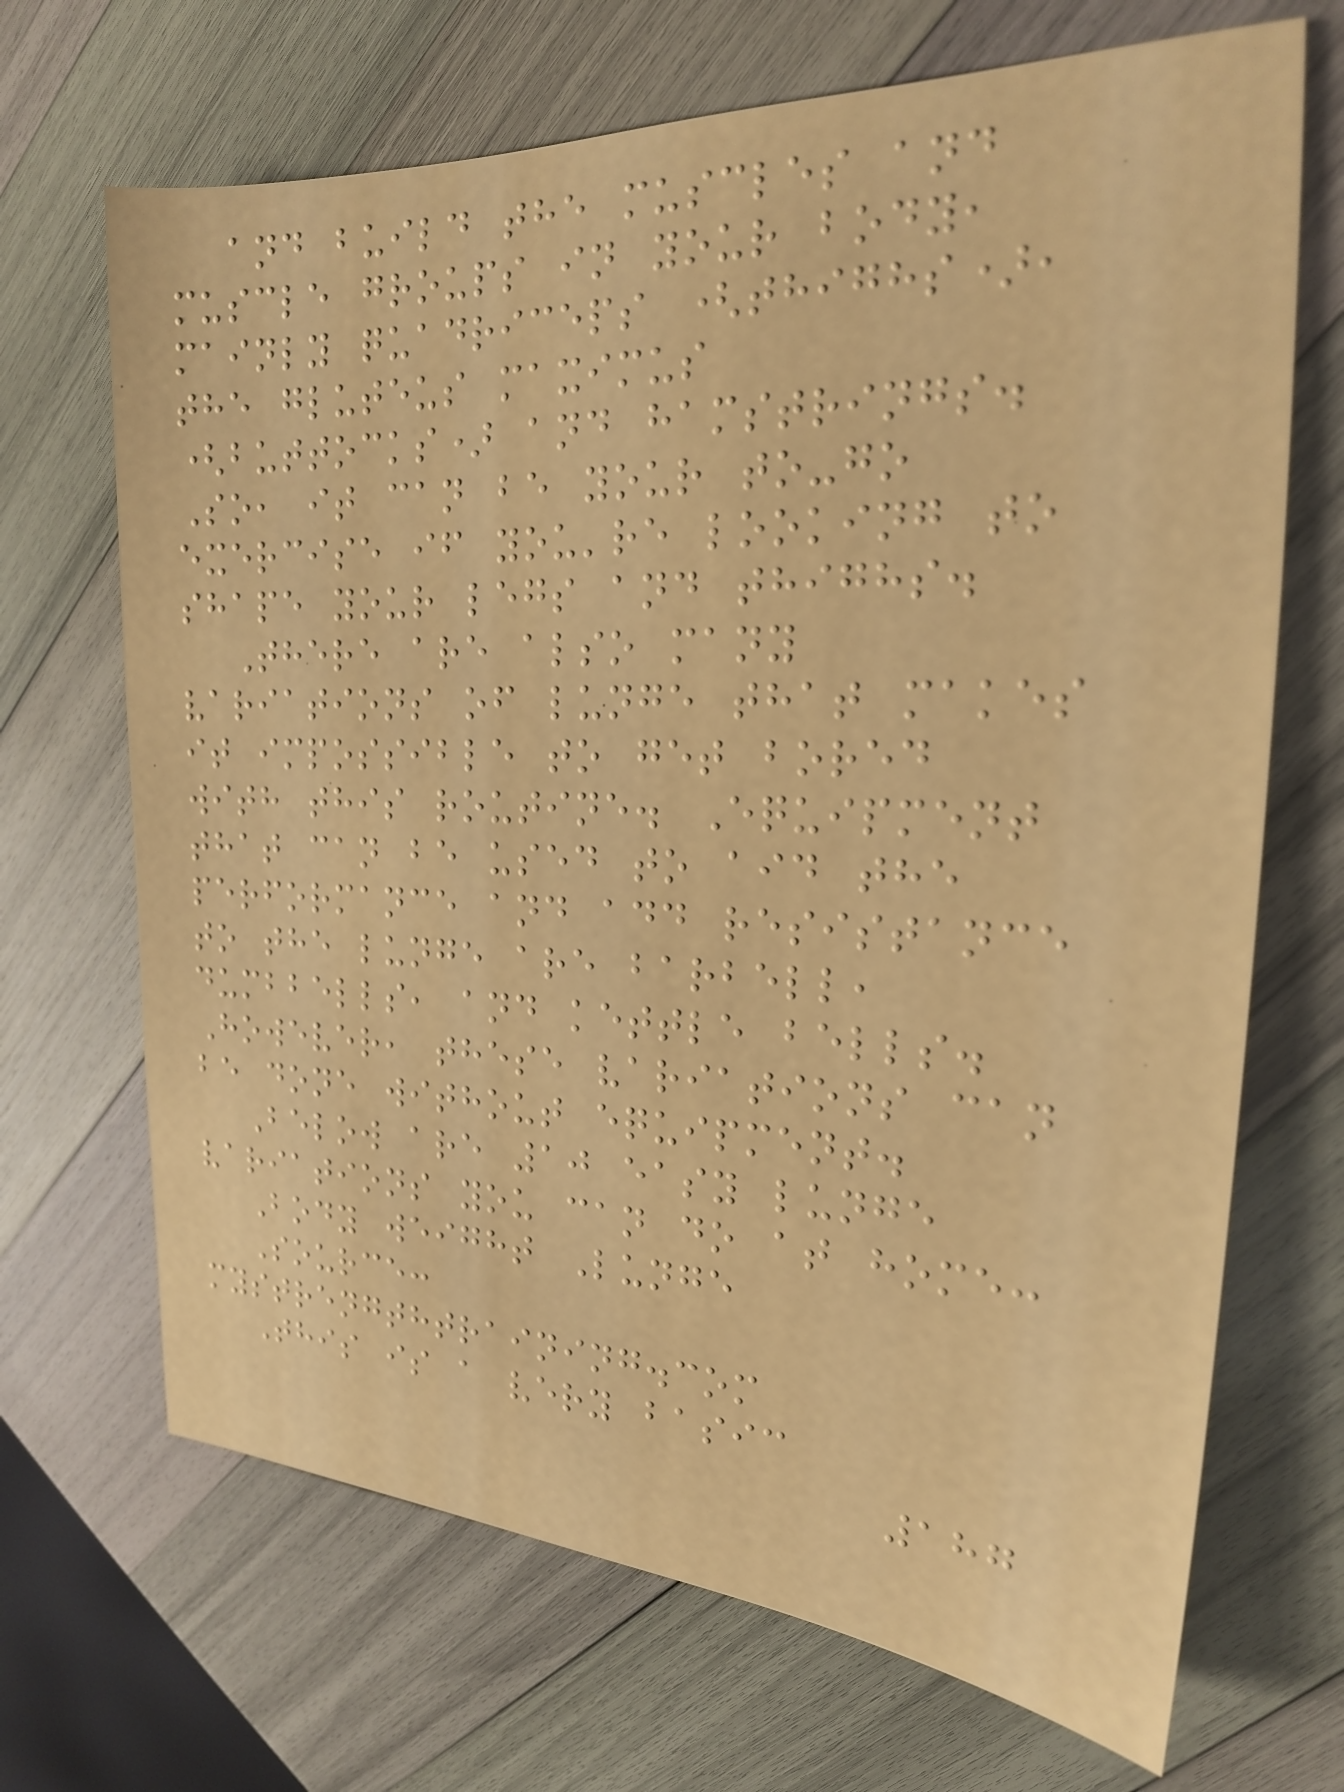and build the muscles and
muscle groups in your body,
mainly quadriceps (thighs),
the gluteus maximus
(buttocks) and hamstrings.
So, it can be your to-go
exercise if you're looking to
shape your legs and thighs.
There are also many
variations of lunge that makes
it impossible to get bored
with this routine. Equipment
that can be used to aid the
performance and add resistance
to the lunge are barbell,
dumbbells, and kettle bells.
However, these variations can
be done without equipment.
Below are 10 easy lunge
variations you can do at home:
Body weight Lunge
Source:
mystrengthtraining.com
This is a very basic
187
